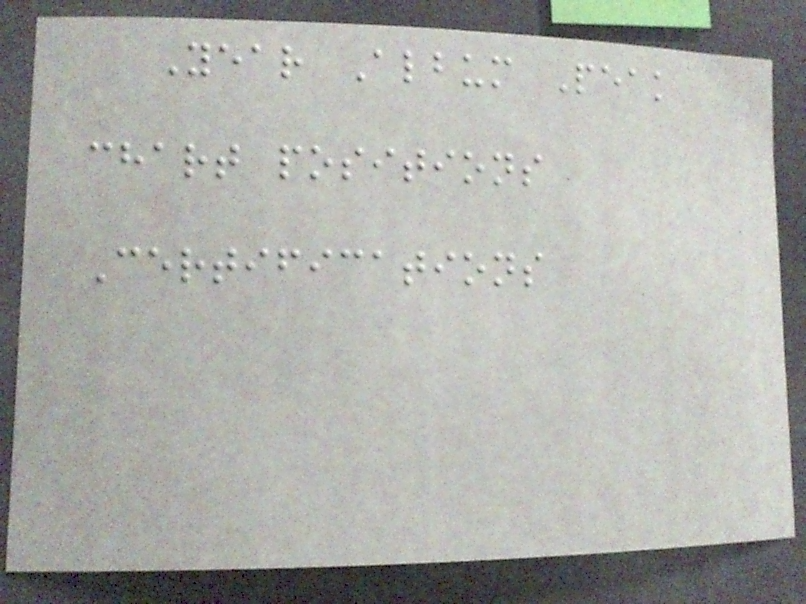Year Album Peak
chart positions
Certifications
